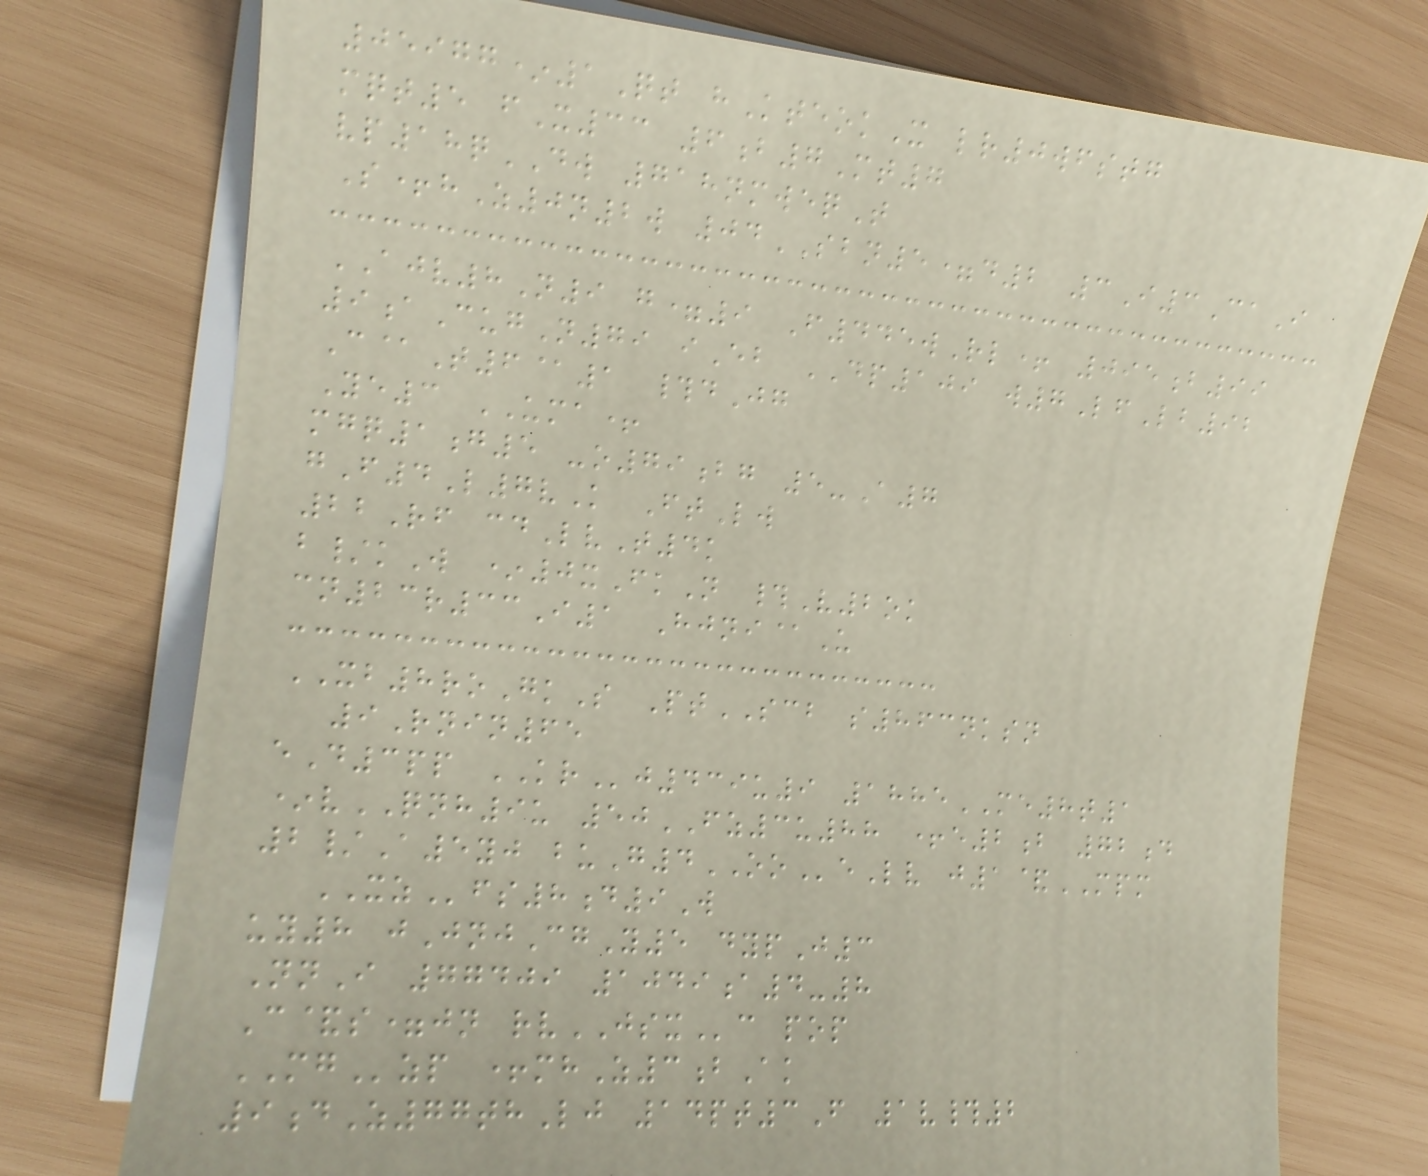05977*1Qt hKteokX lr0wfstg
mqt5 fX33 6b7Mt7
vp18qDW 718nmweqT
S+hZ0n2w 04SBN5=d2 3I3CaI
AJV8N9 g=9 F445wRl+ 095b99
9aCugN79 iEb DP109 w7LfLb92
C@T6@1 #dJg
Ye3 UMA+
mgq1g5 -o79bg 5-A7
gF4L7vK FtLw
22Rf cdLvT4k
b/kW *0xFkN #V2ok
cn23r33I1 Hjni@U
XB8roGkS PtSCB s863nksn
9Rnin65
eD3pp KRj439u9 1885ME8t1
*vQNH9u 50FZ3u88 +e2b 72d
2/A5yj buG4OOeLv j1&MPM
XZfs8d9W
uy8 jJnjCgY5 dypJ3
NnI 77409 1049a4-8
C&s=jn rvJSXc pop
MGzp +mhZ3bAk
9dZ77thLj 14pt3F 1v#2
